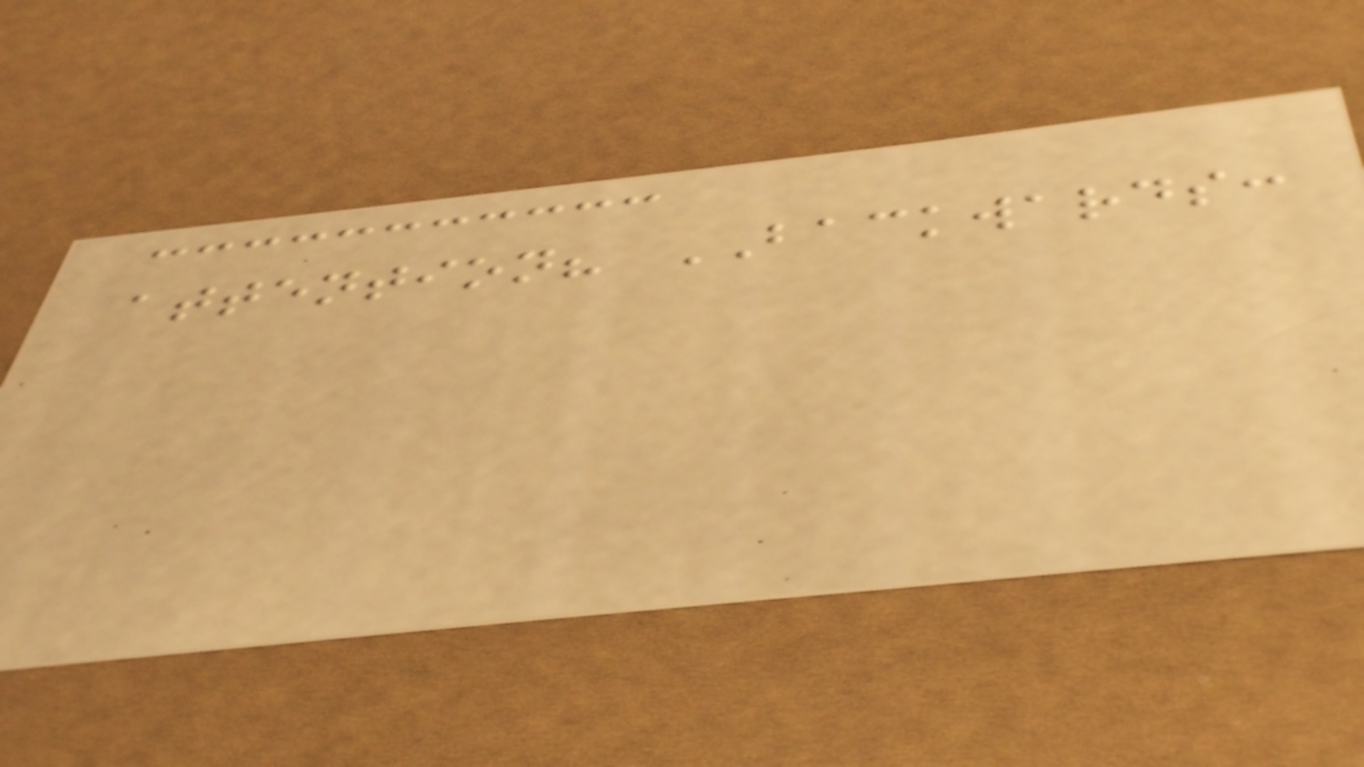attention? BACKWARDS:
